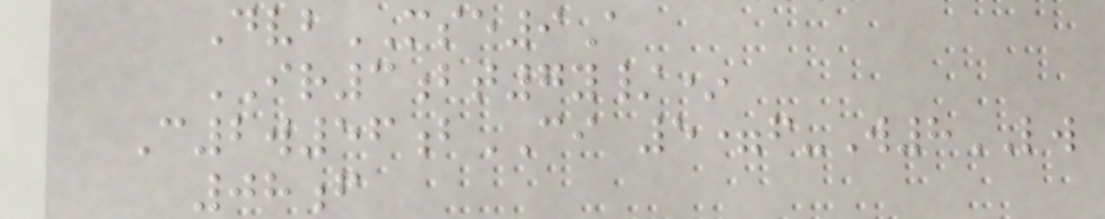DvbMSE9A
IR3bt7y/*
C2w56bCI 5=f-W8LW
08f
